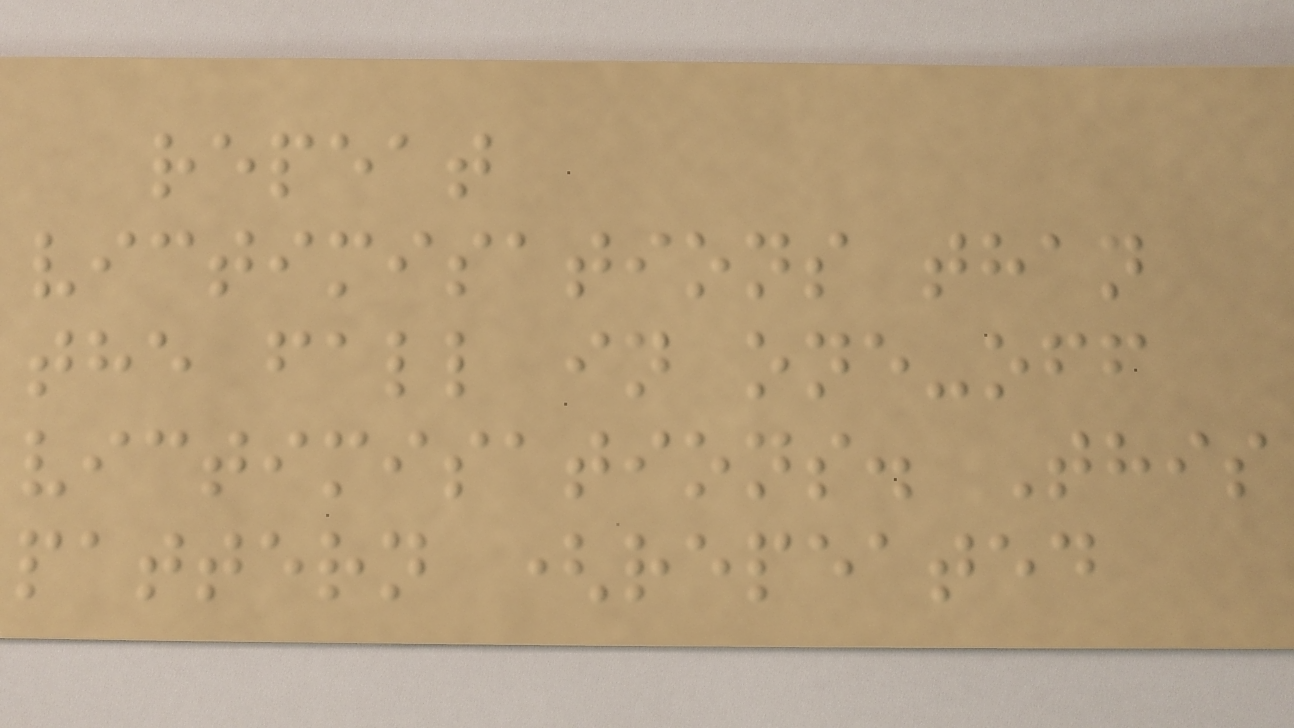repeat
victimisations than
the fall in one-off
victimisations. This
pattern (repeated
